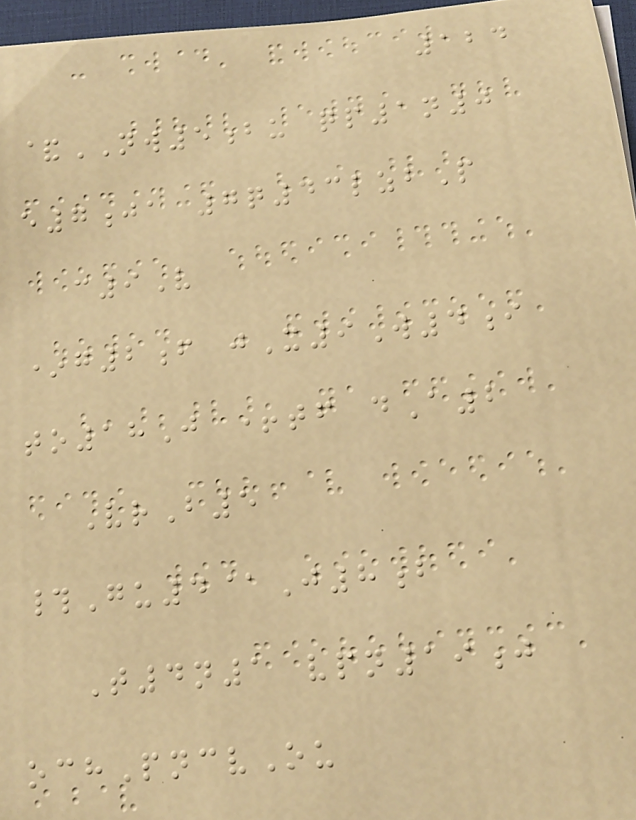124
&NW5bu qp1n0
e7ja 7q43lzbP
c9V
*g2f jX9W4i
to18J +tf dA2
VrB5
#Gu4@J8b
T4n1 vpn19j
ochPncvOu
